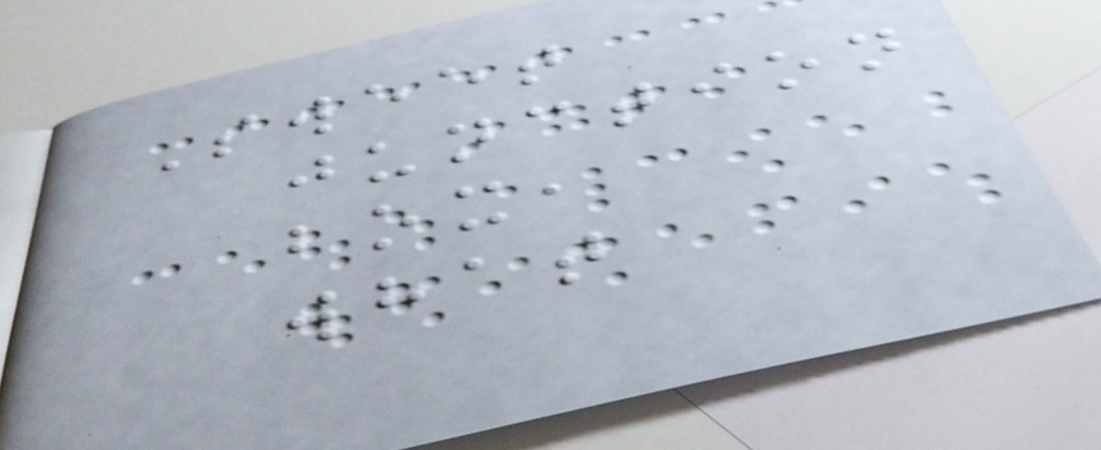Sweet
junction
box,
what
